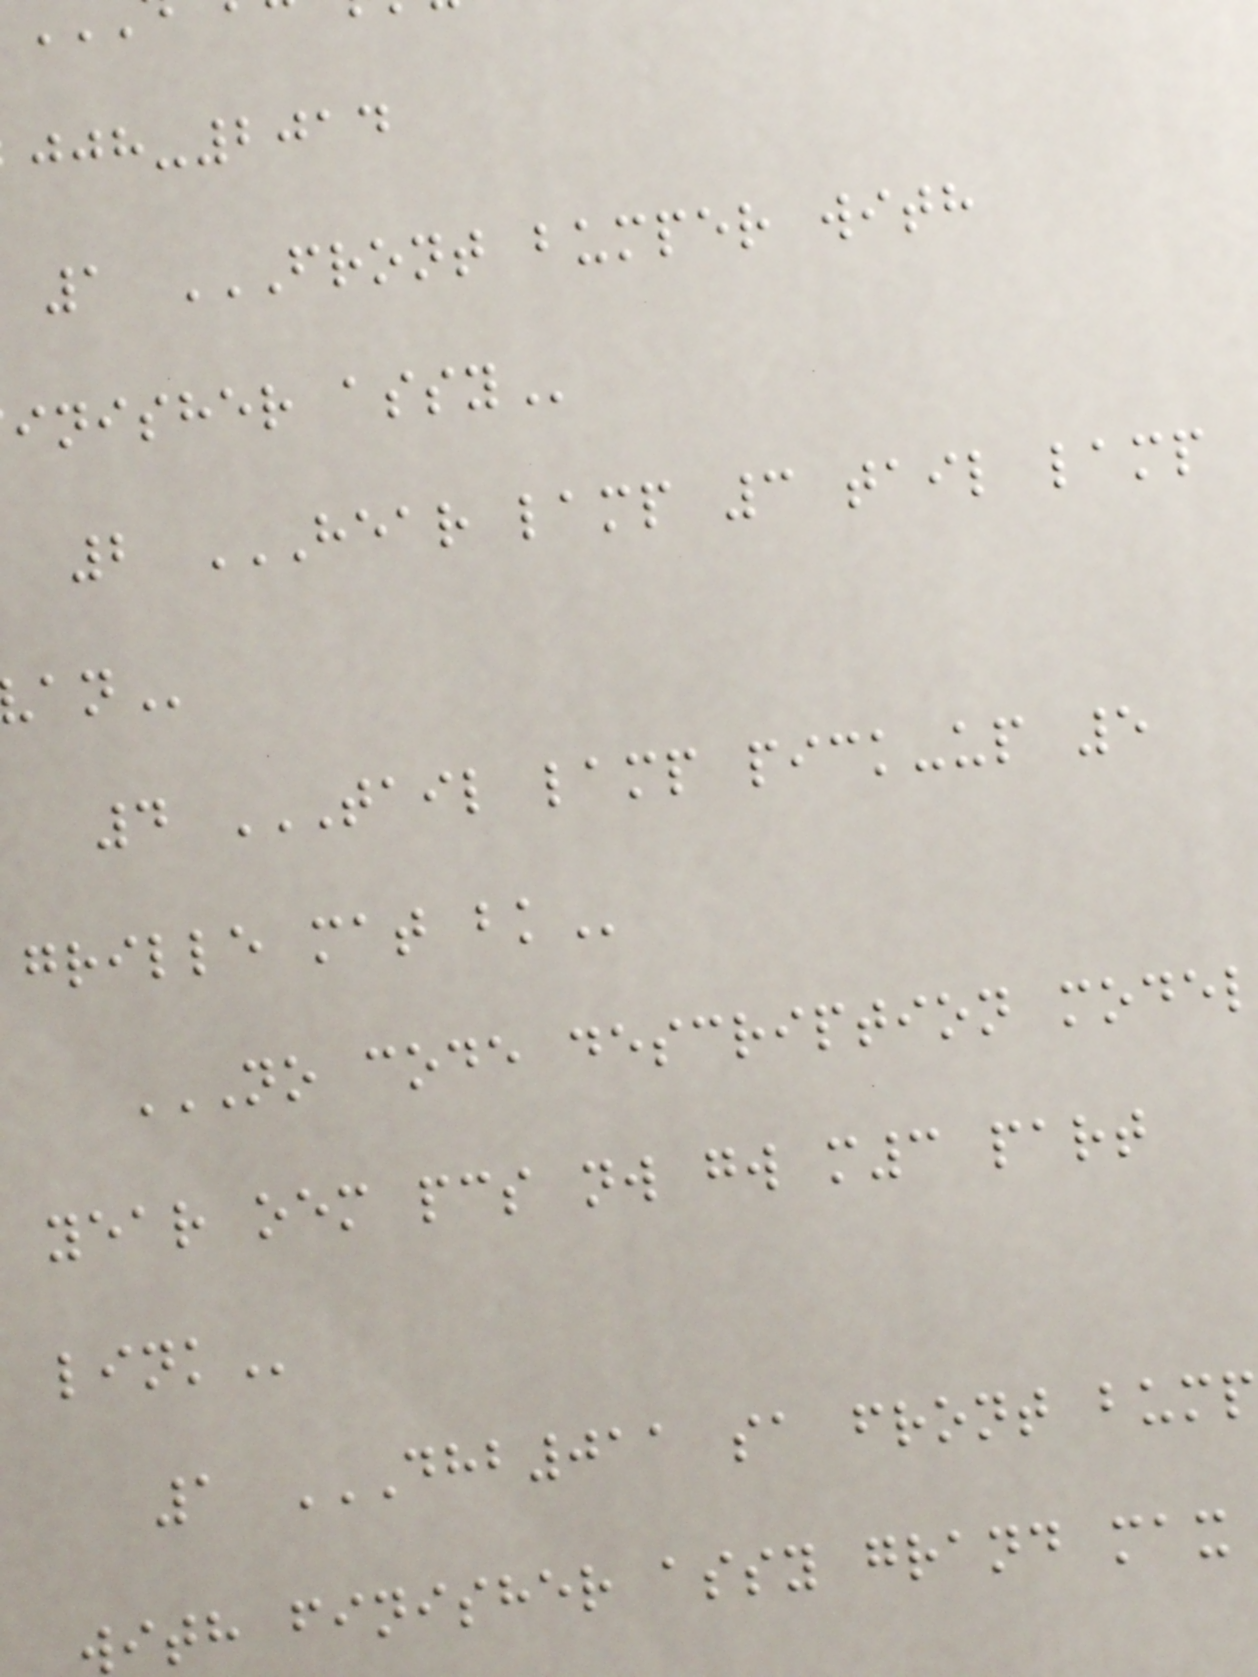-2014
1 FRONT BUMPER WITH
inisher
2 HEAR LAMP 3 TAIL LAMP
4 TAIL LAMP PICK-UP 5
grille mat
year oem pcs nw gw m3 part
ith finisher assy grand max
